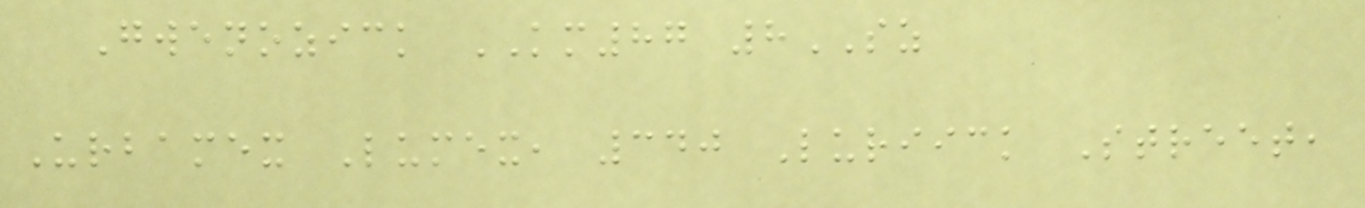Gwenozick KM87 8SZ
Urbamex Lumex, 340 Luriick Street,
